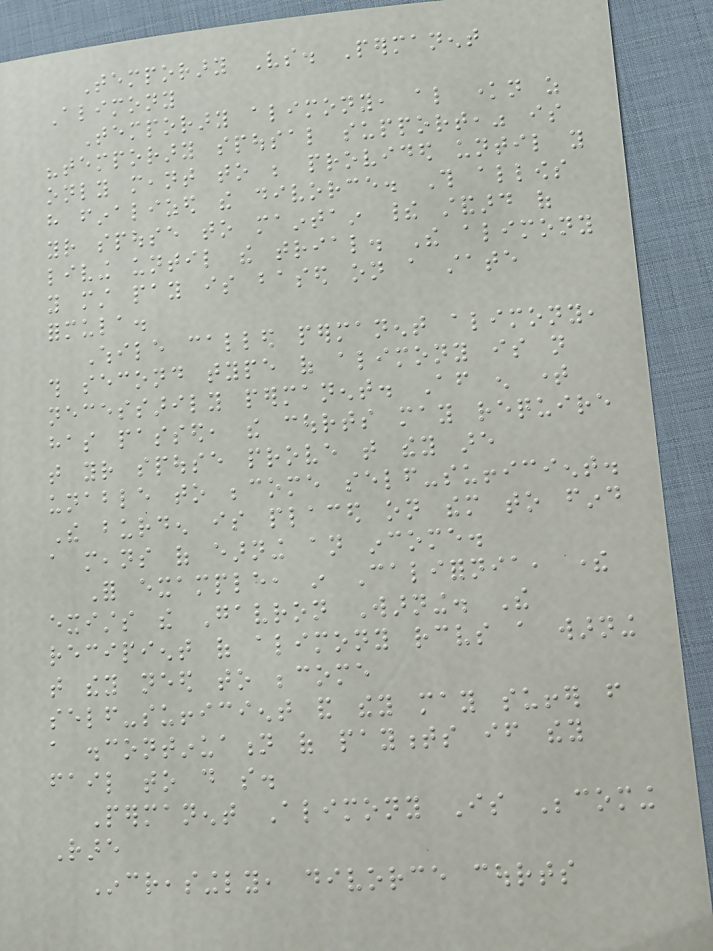Temporary Vs. Permanent
Alimony
Temporary alimony, also known as
"temporary spousal support," is
only meant to be provided until you
have finalized the divorce. This allows
your spouse to maintain their standard of
living until the trial. The alimony
you must pay is based on a state
formula.
While called permanent alimony,
this second type of alimony is not
necessarily permanent. After enough time
has passed, the courts may require
that your spouse prove that they are
unable to become self-sufficient.
The burden is placed on them to find
a means of earning an income.
For example, in California, there
exists the Gavron Warning. The
recipient of alimony receives a warning
that they need to become
self-sufficient and they may suffer from
a discontinuation of payments if they
fail to do so.
Permanent Alimony Is Becoming
Rare
Increasingly, divorce courts
